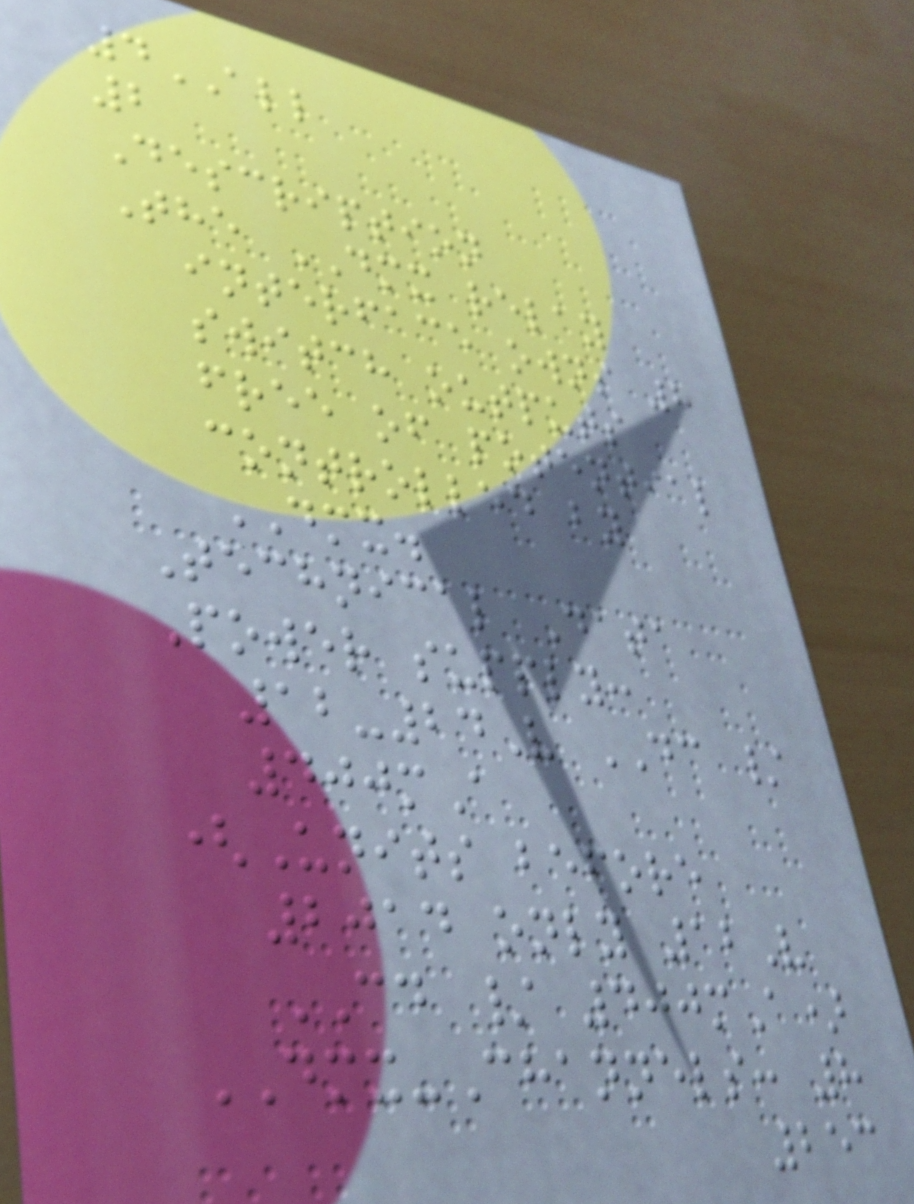4ALL
2
Description
The DMX relay
interface owns 8
switch outputs
free of potential
controlled by
DMX.
Technical Data
Power supply:
12-24V DC /
400mA
(Units before
2014 only 12V
CD / 400mA)
DMX-Channels: 8
253
